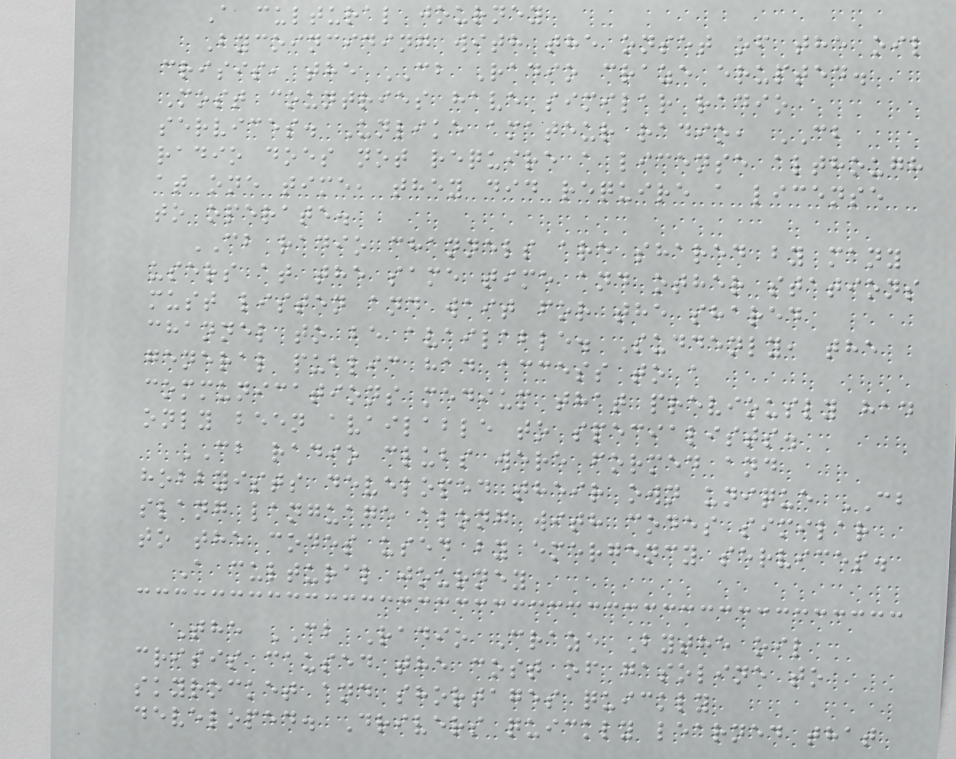A cultural journey
Bycoinciding with the onset of the oil
crisis, the CB Radio craze erupted.
Most countries have similar radio
services. Unlike amateur radio, CB
radio does not require a license although
at one time, they did require a license
to operate.
CB radio channels are shared by many
users at the same time and other stations
must listen and wait for the shared
channel to be available. Suddenly, the
general public had access to a
communications medium that previously had
only been available to specialists.
CB radio clubs were formed and
hobbyists developed their own unique CB
slang language along with codes similar
to the codes used by emergency services.
A cultural journey
The CB Radio Craze Bythe oil
crisis caused the cost of gasoline to
skyrocket and shortages quickly
developed. Drivers quickly learned that
